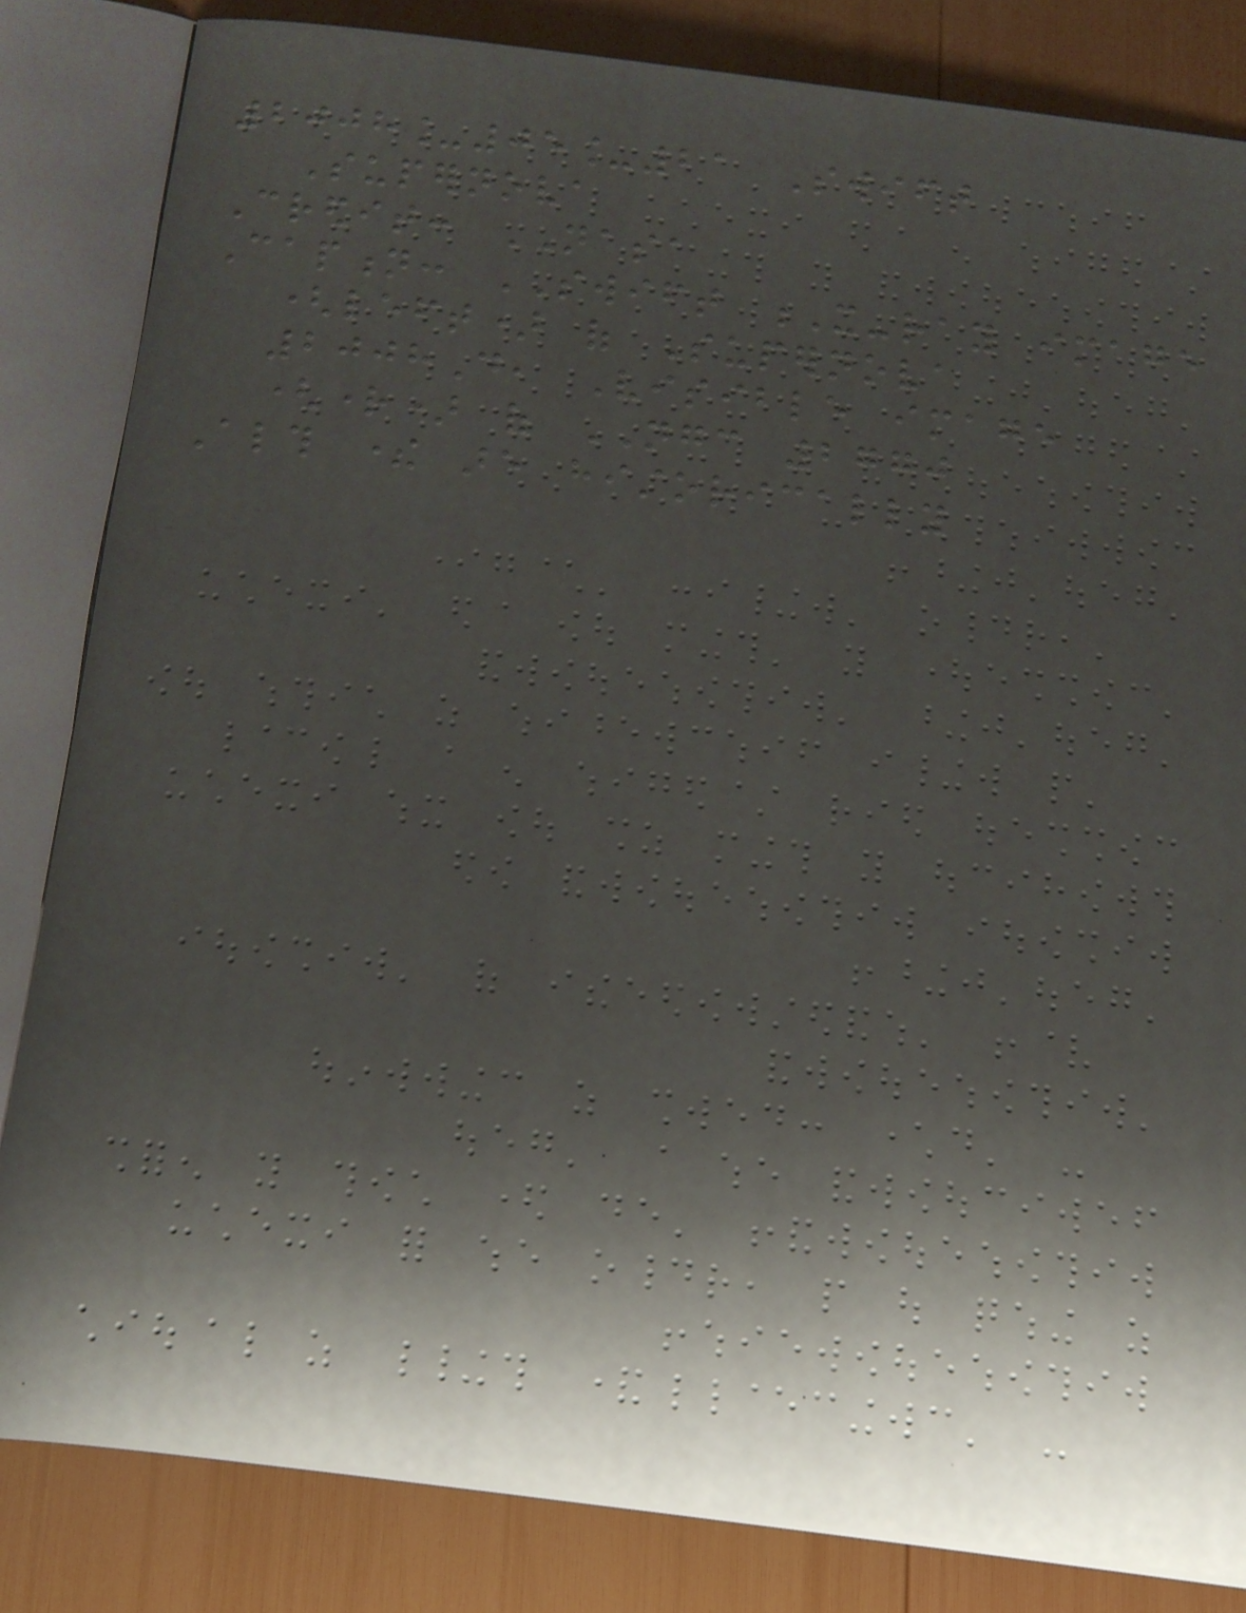2008_05_21 Swift
Supernova
Credit: NASA
Caption: SWIFT X-ray image
(left) of Supernova
2008D, Visible image
(right) of NGC 2770
Although there are historically
